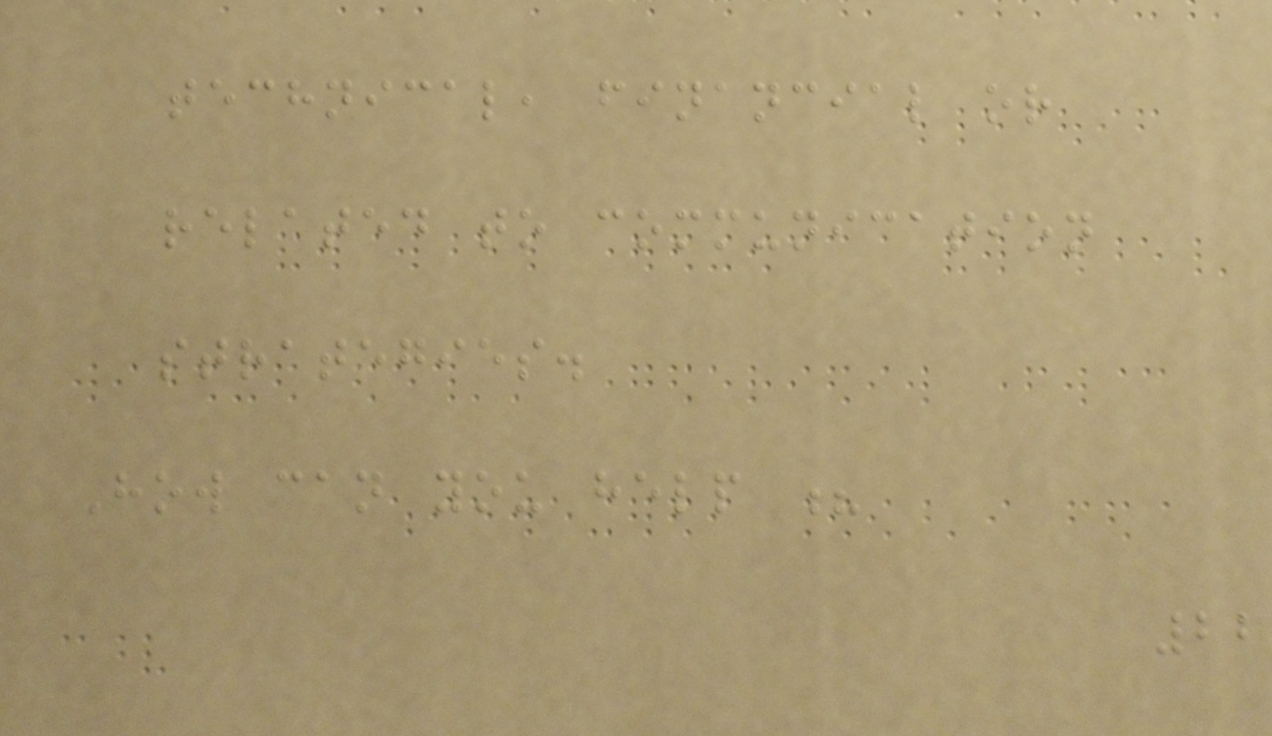technical, financial or
related to communication
strategies.
How can you help ?
22
